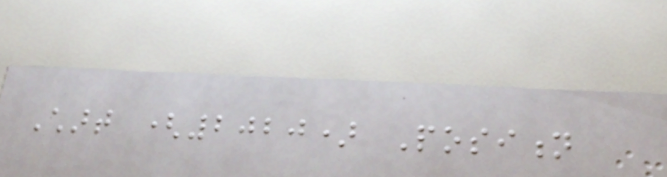Chart (2020) Position
